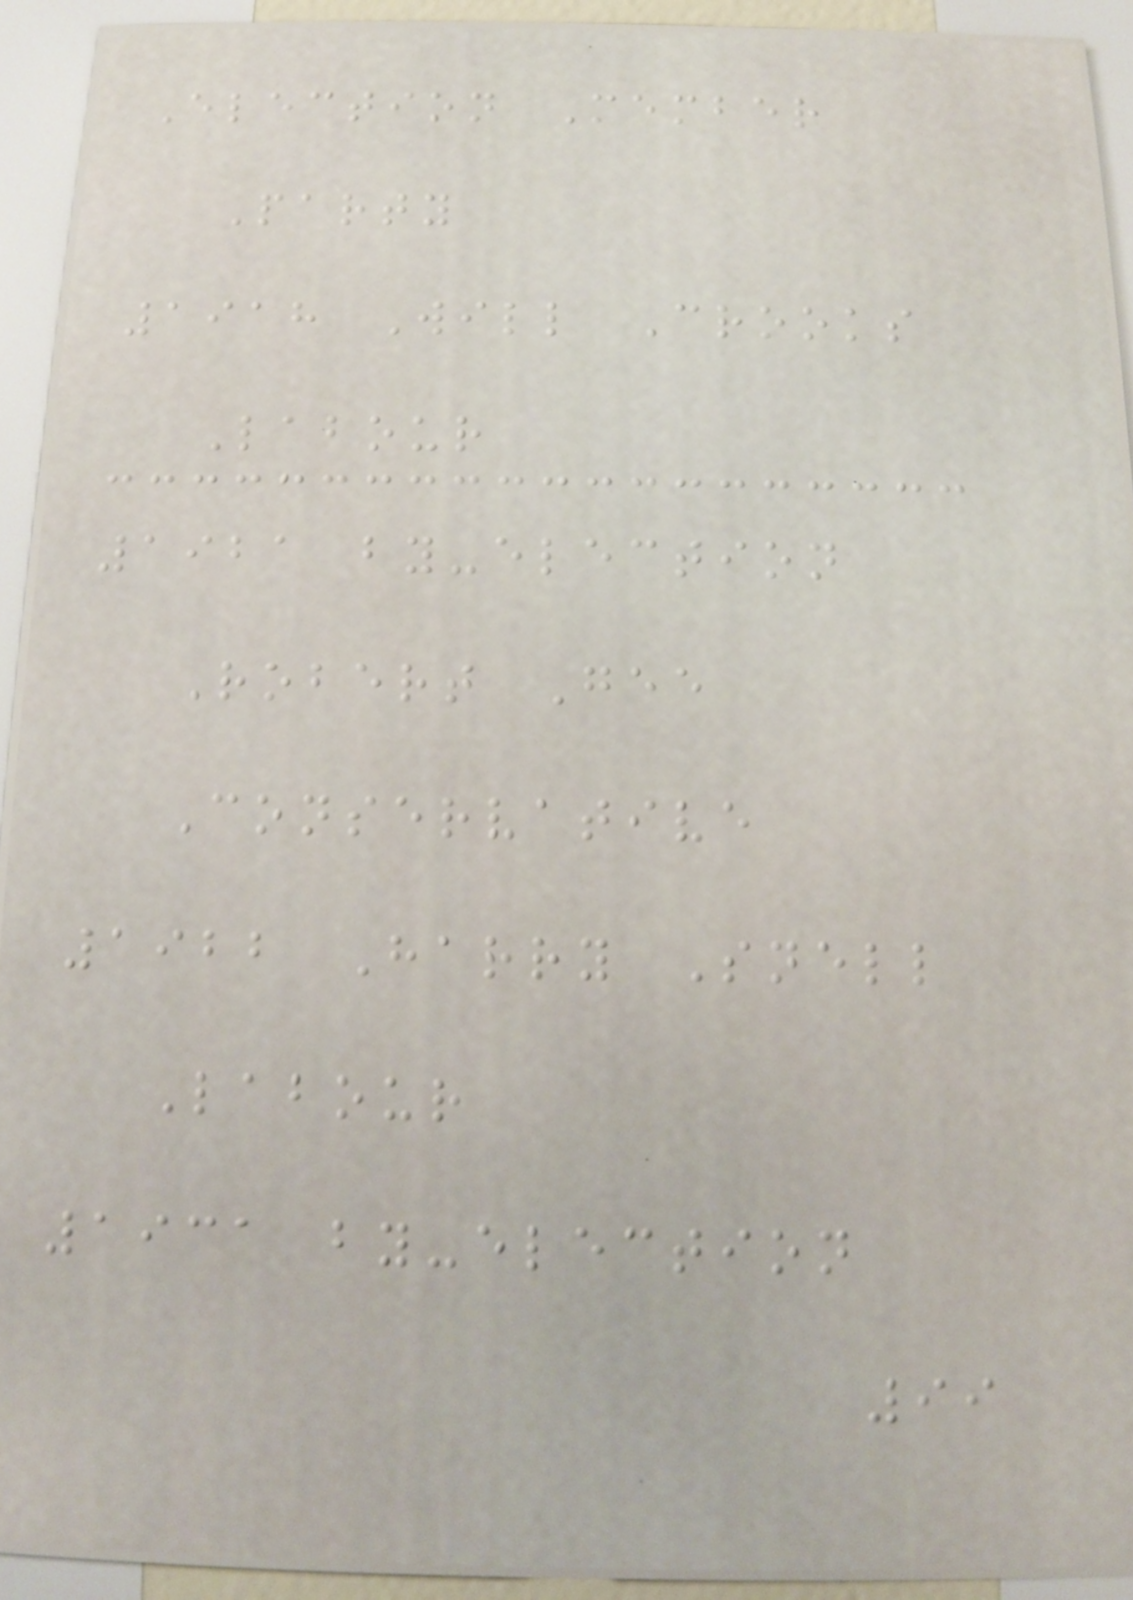Election Member
Party
1918 Will Crooks
Labour
1921 by-election
Robert Gee
Conservative
1922 Harry Snell
Labour
1931 by-election
99
